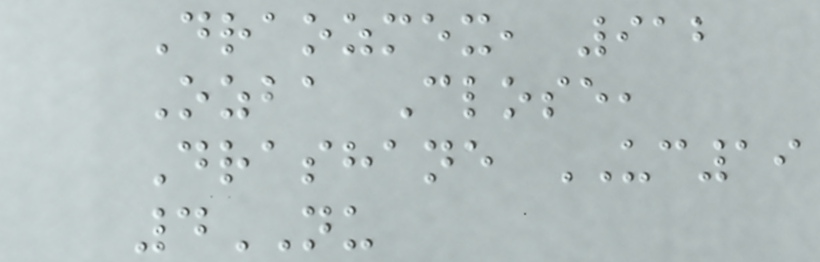Draozmex, 912
Ozba Close,
Drashane UC19
4NU
